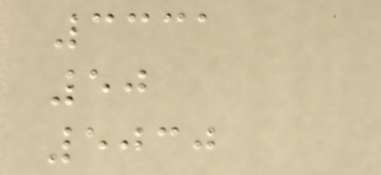3331
50
5030
